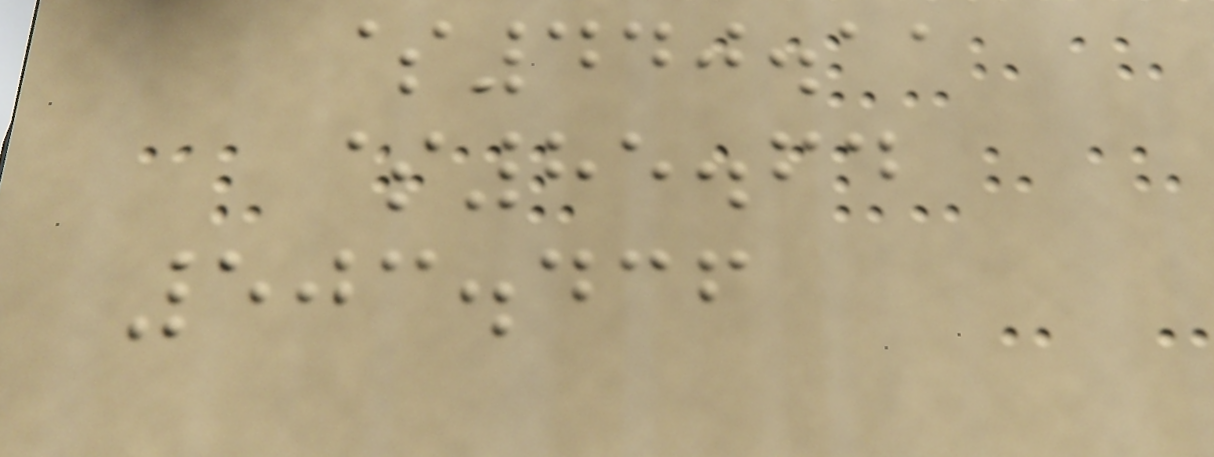$440.11
$85.64
503.436
